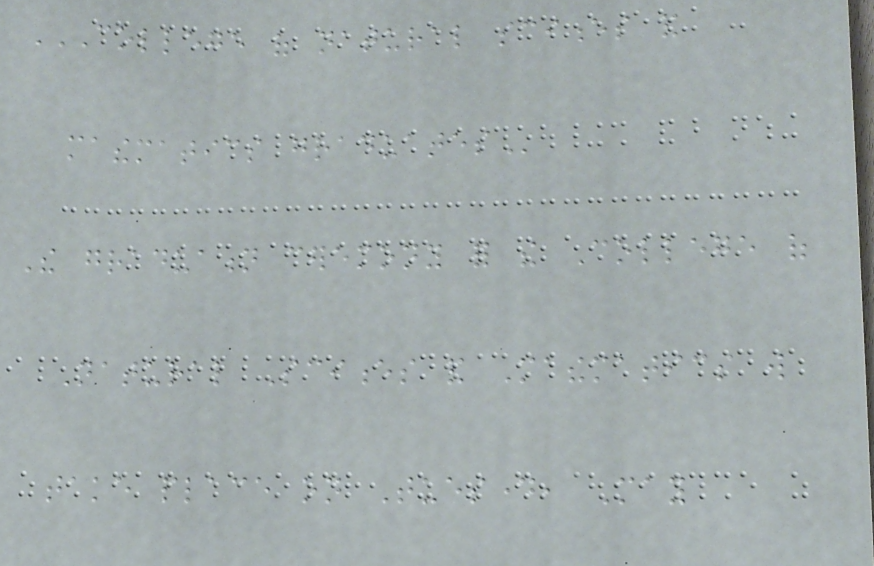COLLEGE OF NATURAL SCIENCES AND
MATHEMATICS GRADUATES
The graduation ceremony for the College of
Natural Sciences and Mathematics will
take place on Tuesday, May
